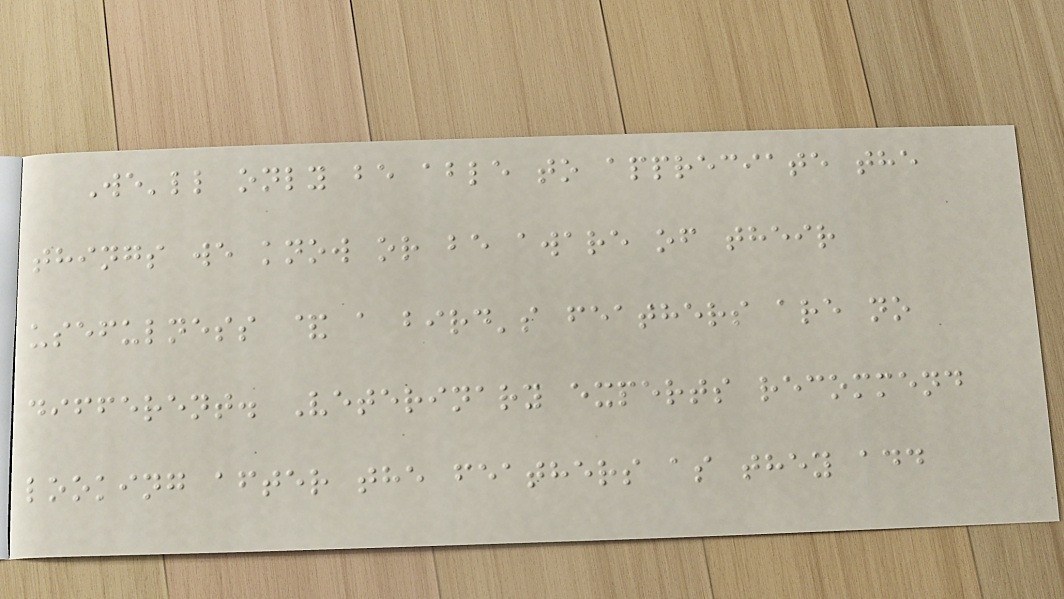We'll only be able to appreciate the
things we know or be aware of their
usefulness & a bird's feathers are no
different. Veterinary experts recommend
looking after the feathers as they add
